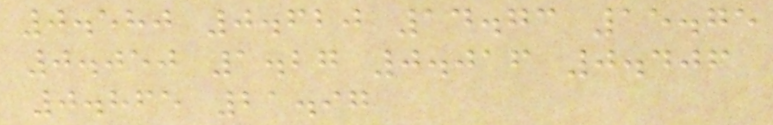0.580 0.620 14.73 15.75
0.050 1.27 0.016 0.406
0.865 21.97
